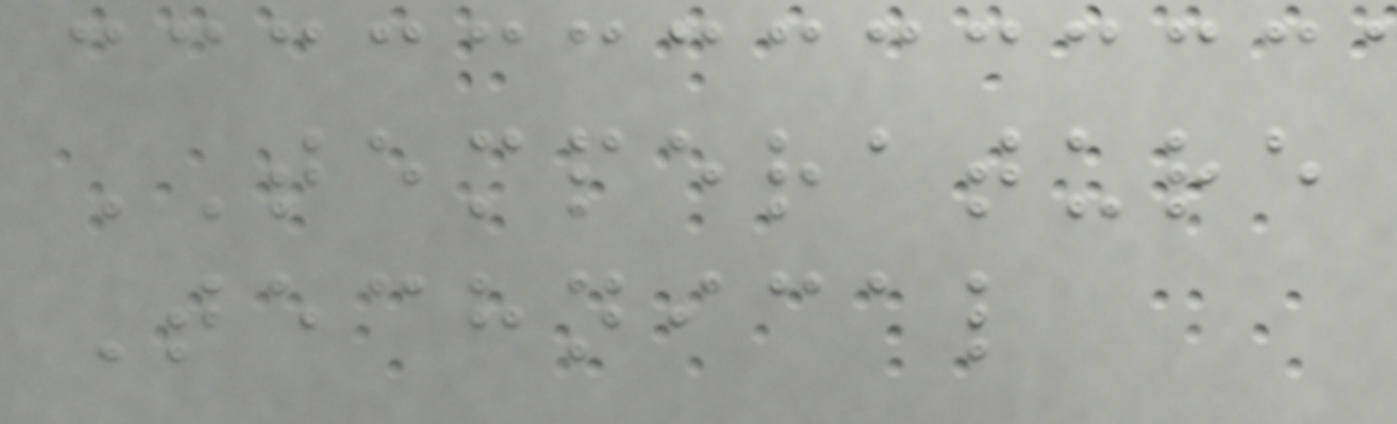TEMPERATURE
Technical
